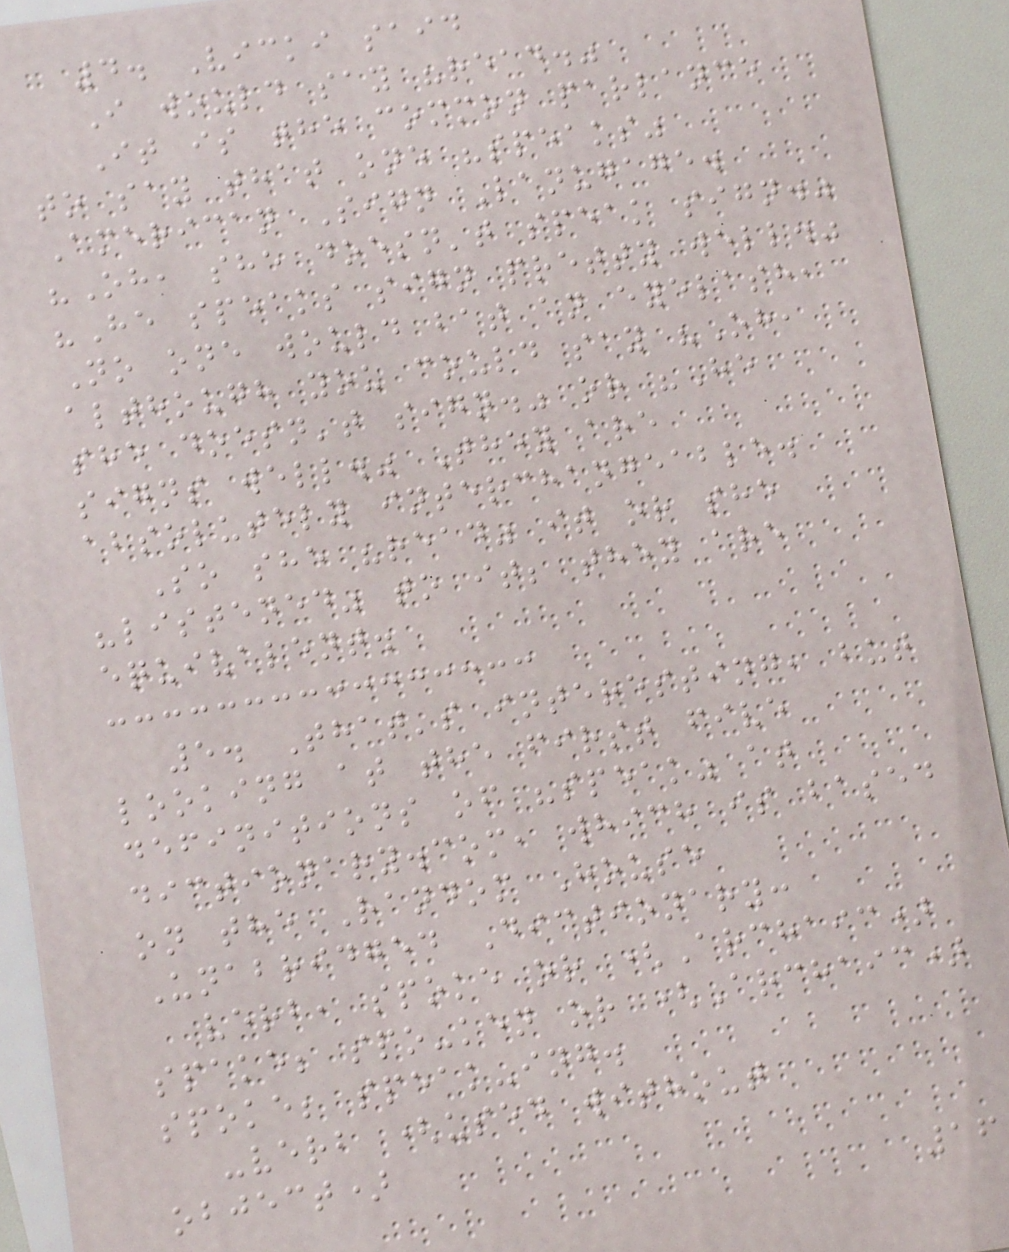4. Vicki said
I would say "read."
It is the common parlance
to say that one "speaks"
American Sign Lanugage.
"Oh, she doesn't speak sign."
"He speaks sign pretty well."
No one would bat an eyelash,
although you could say "Oh,
she doesn't sign." or "He
signs well." They are
absolutely interchangeable.
So she "read" it or she
"listened" to it; they are
equivalent.
5. That's interesting, but
looking at the first five
definitions of "speak" at
dictionary.com, which is based
on the Random House
Unabridged Dictionary:
verb, spoke or (Archaic)
spake; spo-ken or (Archaic)
spoke; speak-ing.
-verb (used without
object)
16
